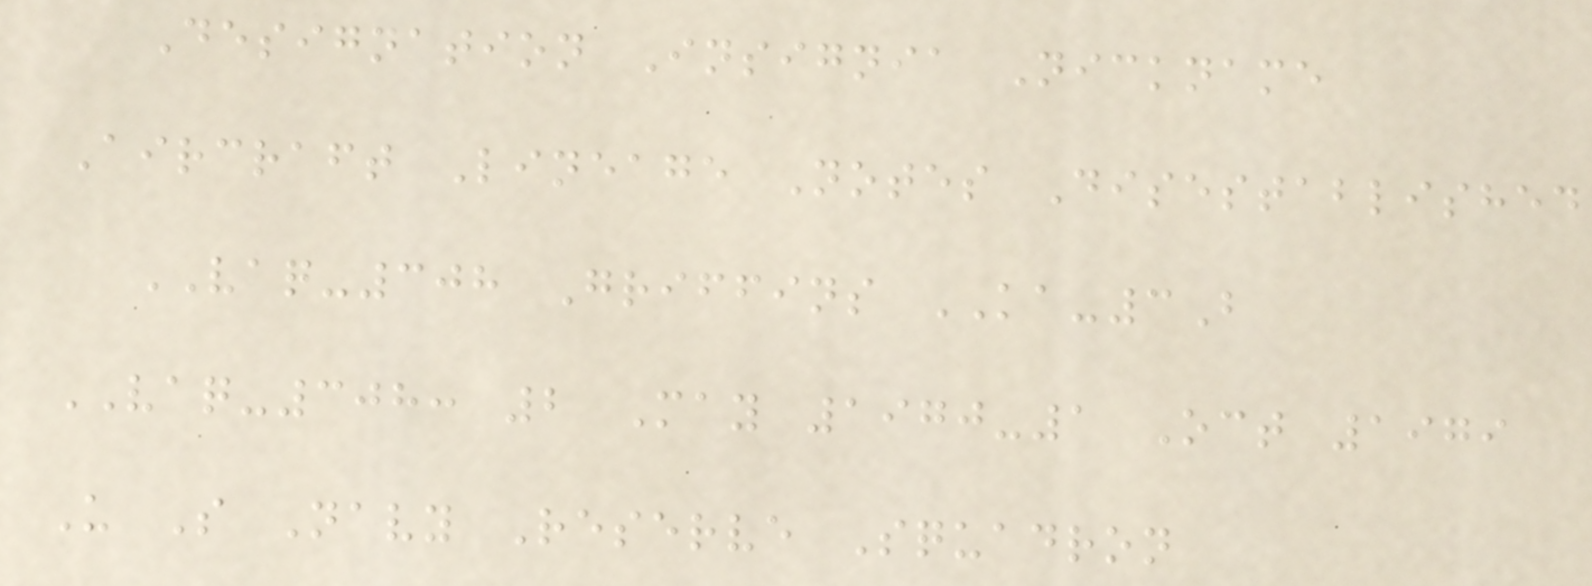Designation Insignia Nickname
Aircraft Lineage Notes Disestablished
VAQ-308 Griffins KA-3B
VAQ-308: 2 May 1970-1 Oct 1979
U S Navy Reserve Squadron
